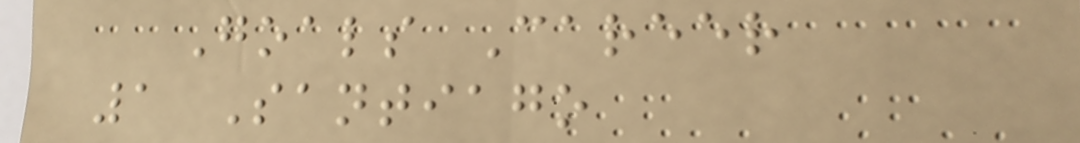Goals Career
1 Santiago
